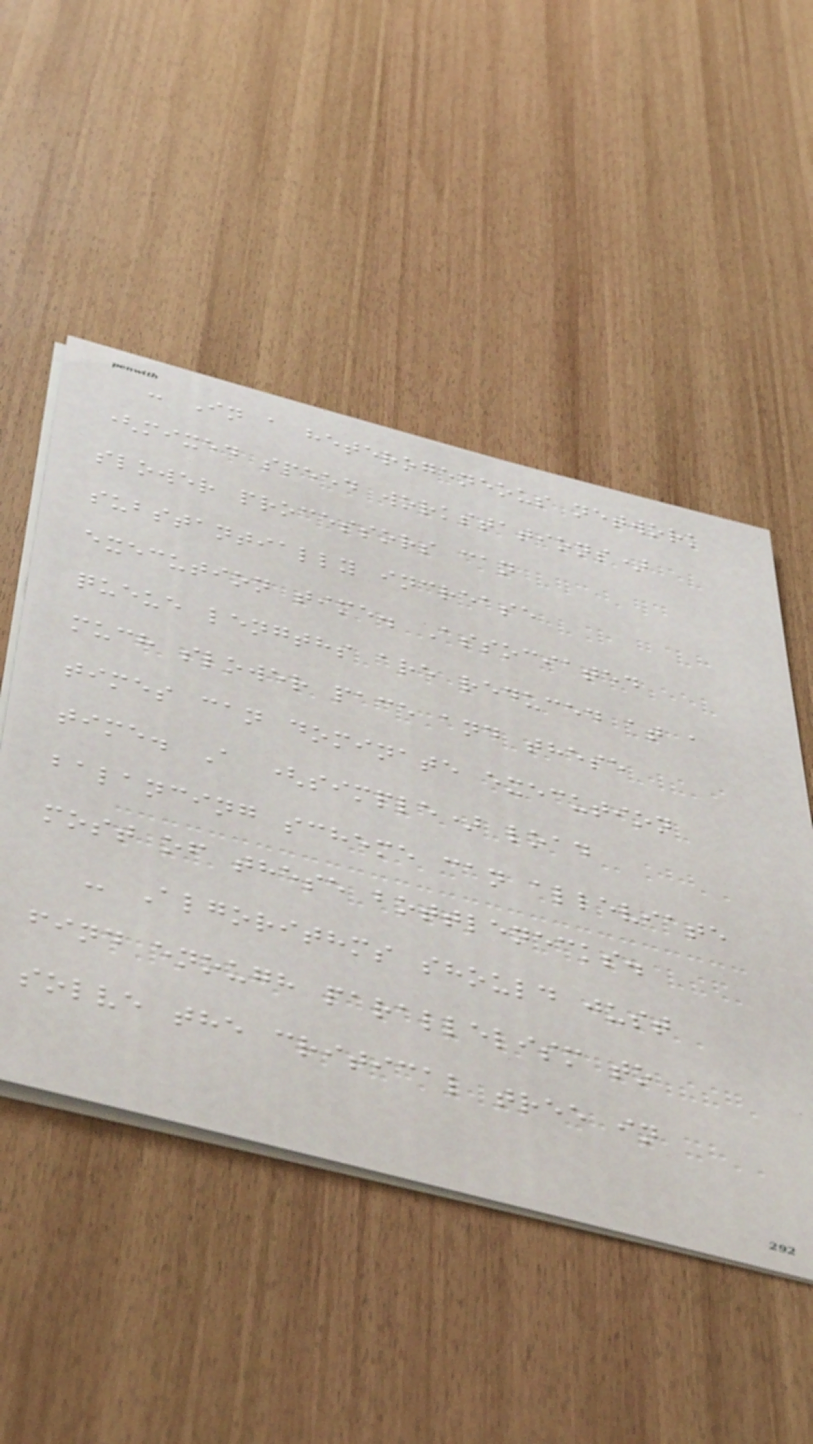- In a heterogeneous network
(mixed speed workstations)
slower processors can
substantially increase
execution time. Associated
queue lengths are reduced at a
much slower pace and these
times can dominate execution
time. A (simple) load
balancing scheme can alleviate
most of these bottlenecks.
- Algorithms should just
find enough parallelism to
solve the critical tree in
